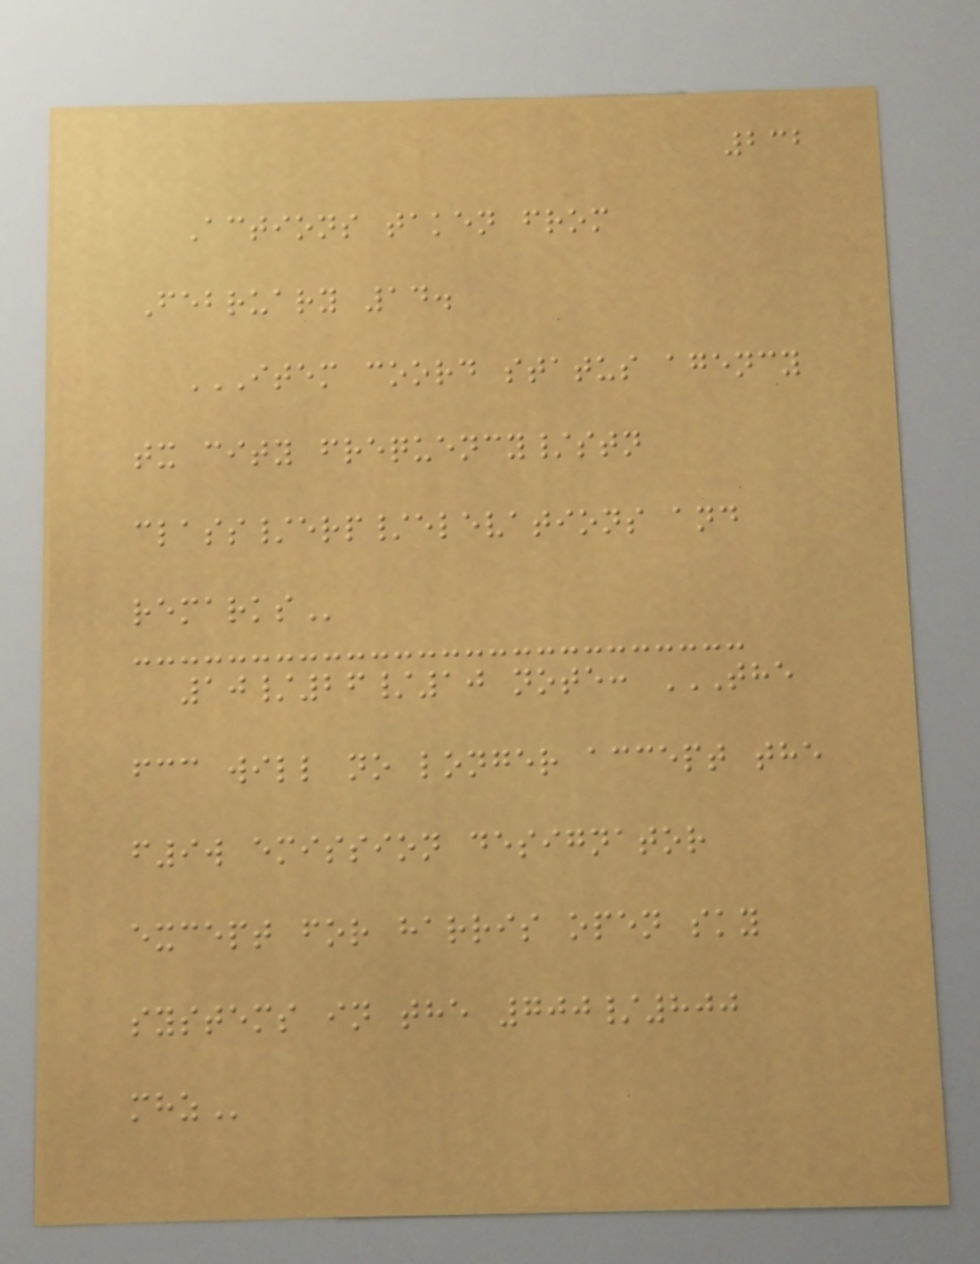232
Actions taken from
February 14.
ITEM COORD STATUS AGENCY
TX CITY FREQUENCY/STN
CLASS/ERP/ELEVATIONS AND
REMARKS
10/26/10 note: THE
FCC WILL NO LONGER ACCEPT THE
F9W EMISSION DESIGNATOR
EXCEPT FOR HARRIS OPEN SKY
SYSTEMS IN THE 700/800
MHZ
